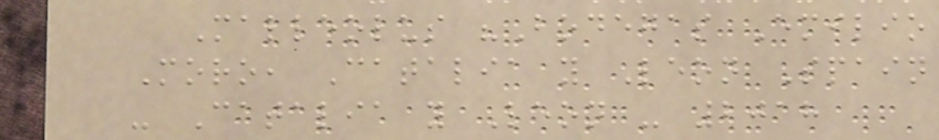Malleolus "Bodegas Emilio
Moro, Catalia y Leon Spain
- Catalia y Leon - 2018
